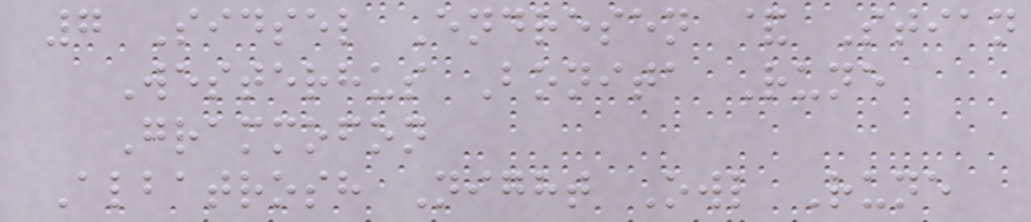7 Sidsel Endresen & Stian
Westerhus Bonita Rune
Grammofon
Albatrosh Night Owl Rune
